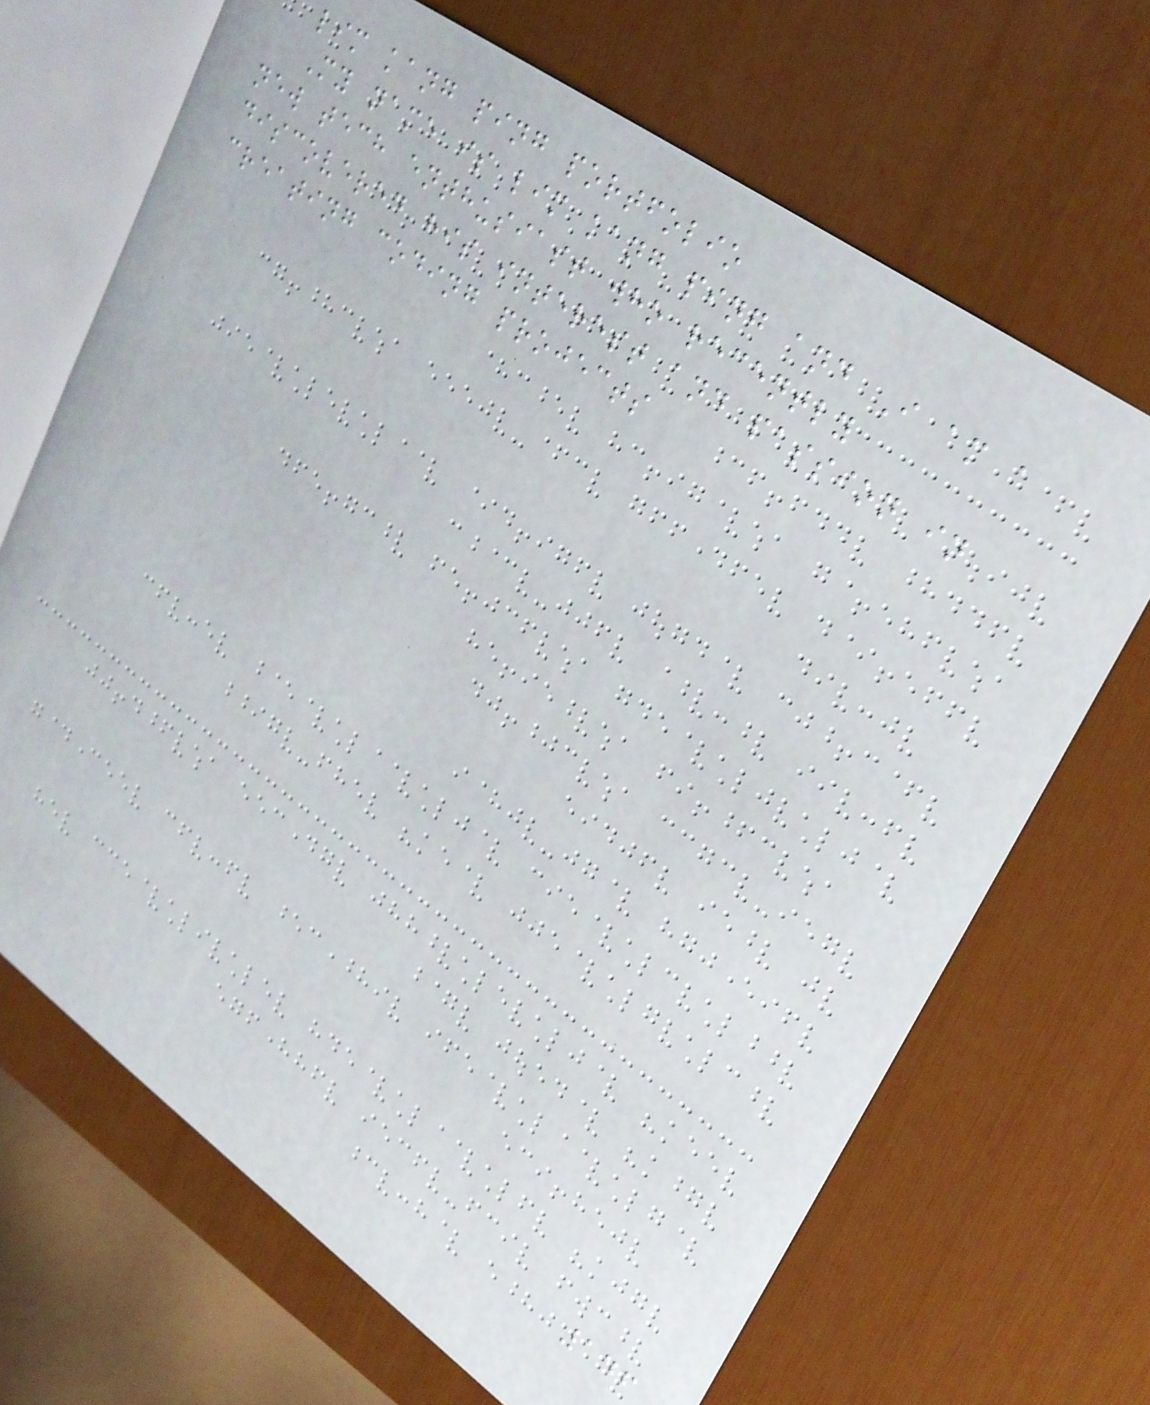lim kang ping portfolio
My name is lim kang ping and I am a
new tech enthusiast who recently
discovered his interest and passion in
creating coding projects
146
